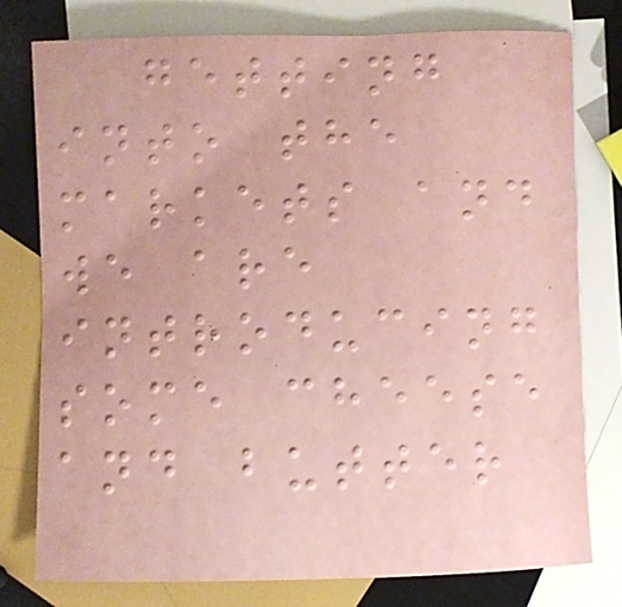getting
into the
markets and
we are
introducing
some cheese
and butter
